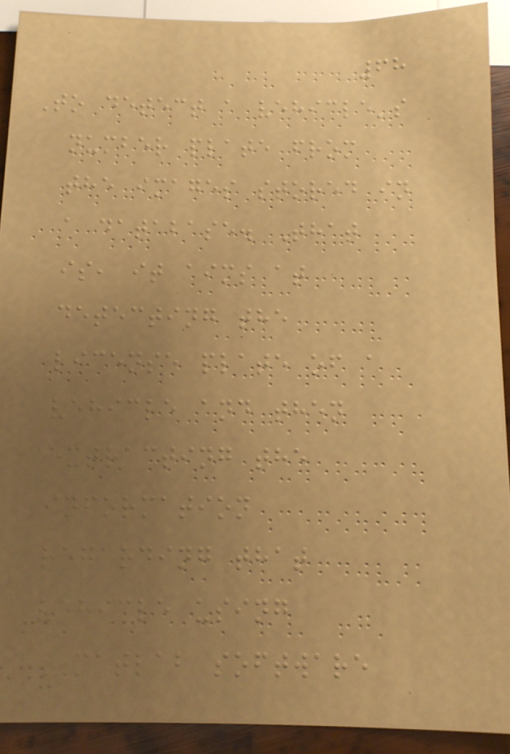68
To detect a vehicle's
number plate from
the images stored in
a database. That
is, it aims at
detecting the
license plate of a
vehicle and then
extracting the
information
regarding that
vehicle using
MATLAB software
